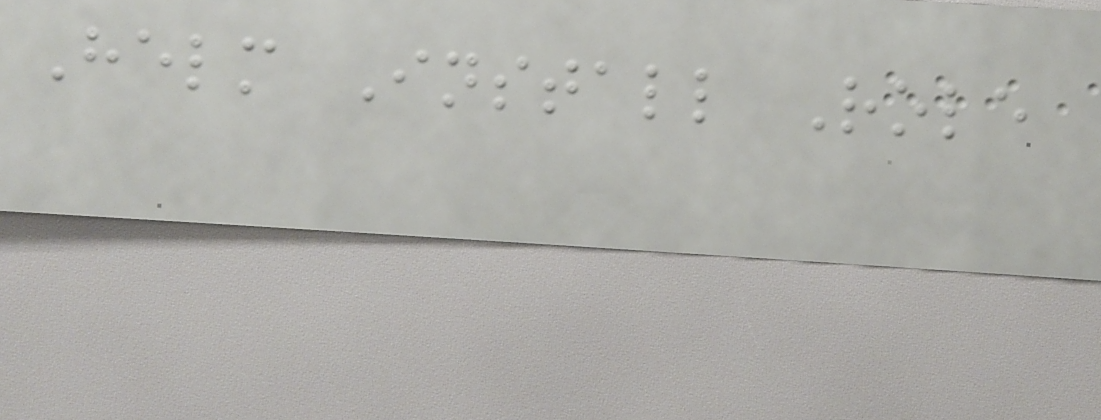Helm Install Role
